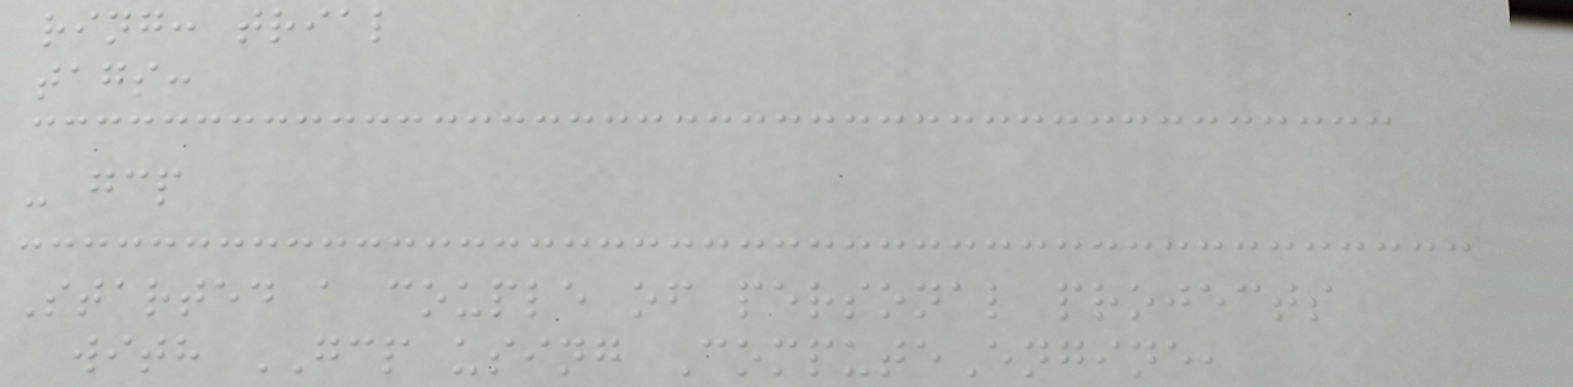ring: trial
tags:
- gcp
Started a couple of personal projects
with GCP using ComputeEngine,
